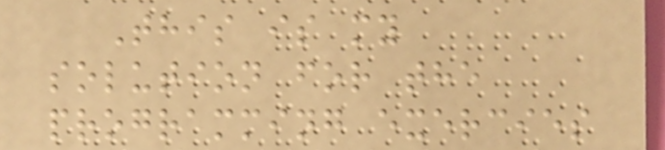This is my
solution for the
programming exercies
